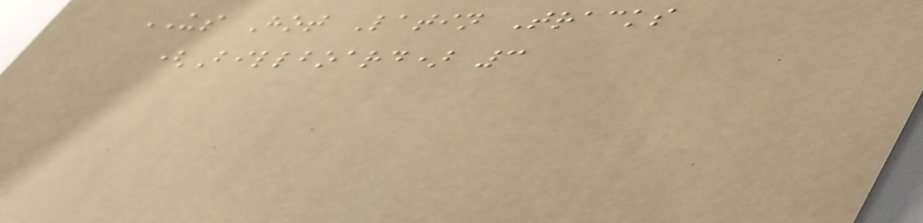US Hot Latin Tracks
(Billboard) 3
